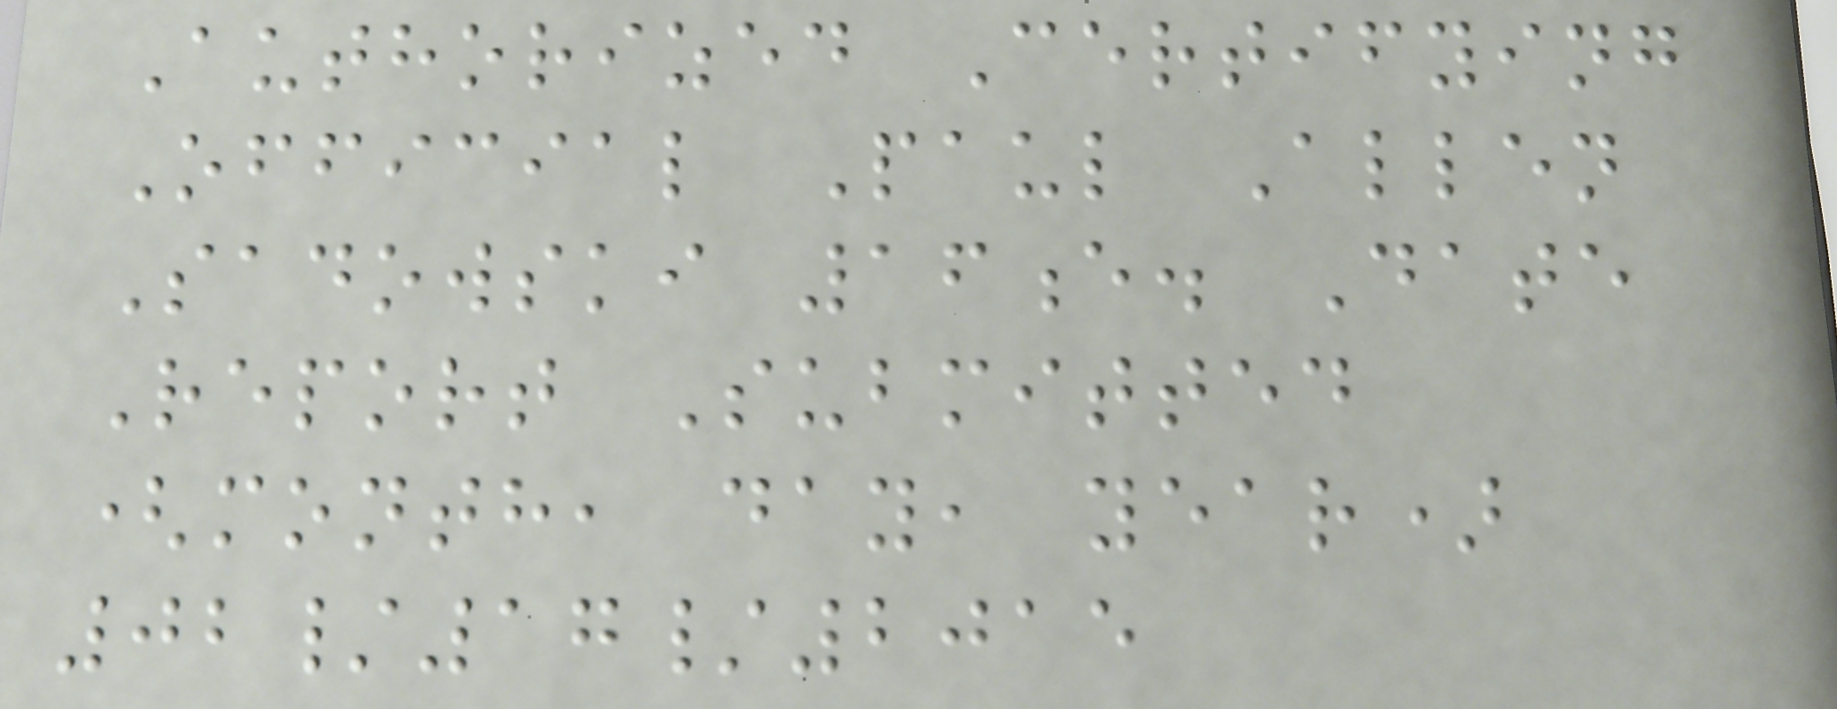Authorized Certifying
Official Paul Allen
Sadowski 16e. Date
Report Submitted
(month, day, year)
02/17/2015
